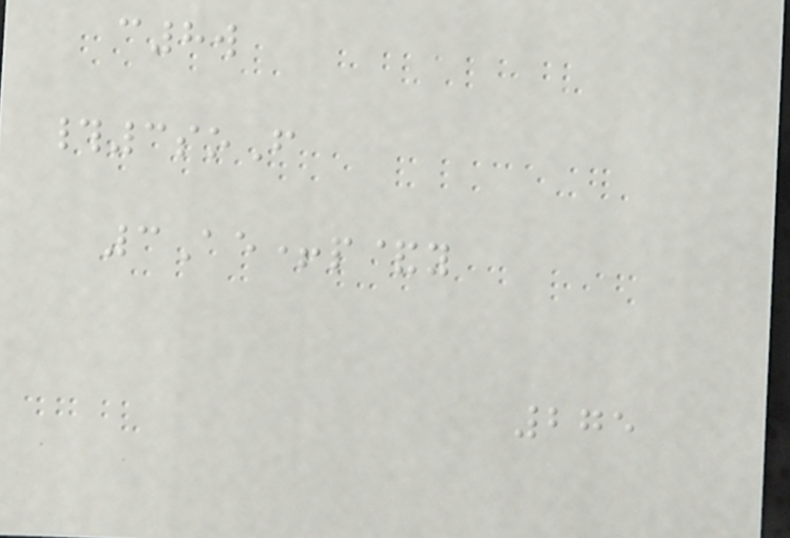c8w
#3soF
3Ae+p&y
275
